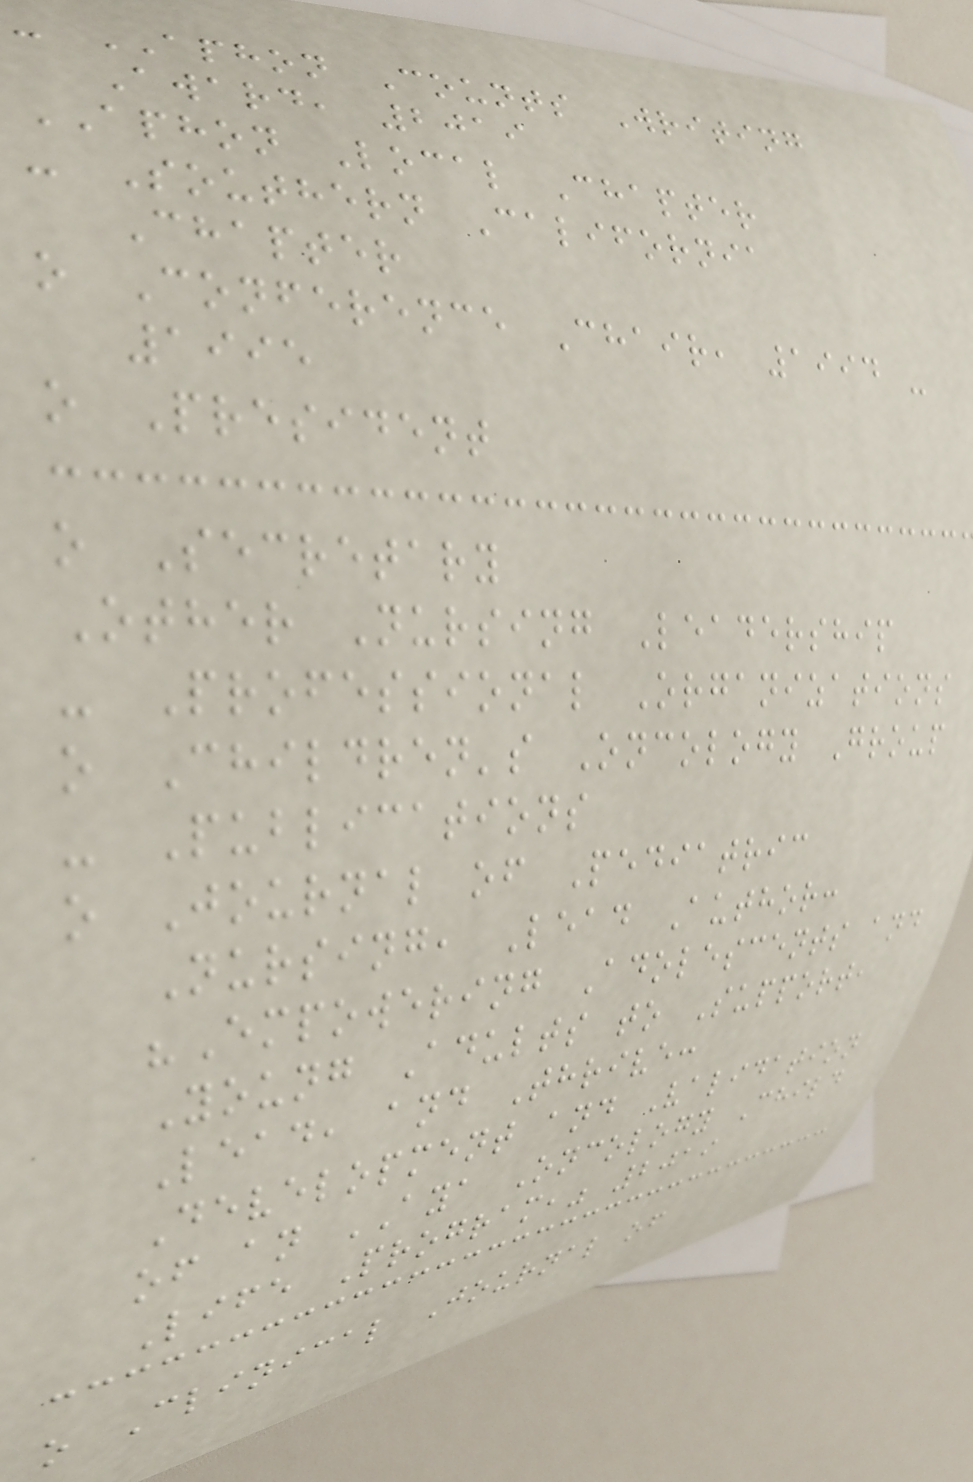- APHON Counts Writing
Award, 2019
APHON Local Chapter
- Southern California
Chapter
o Conference Chair, 1994 -
1995
o President
o Secretary
Other Nursing Leadership
- Professional Organizations
o Children's Oncology Group
- Publications
o Journal of Pediatric
Nursing, Lead Author:
"Empowering Adolescents and
Young Adults to Support,
Lead, and Thrive:
Development and Validation
of an AYA Oncology Child
Life Program," 2019
o Clinical Journal of
